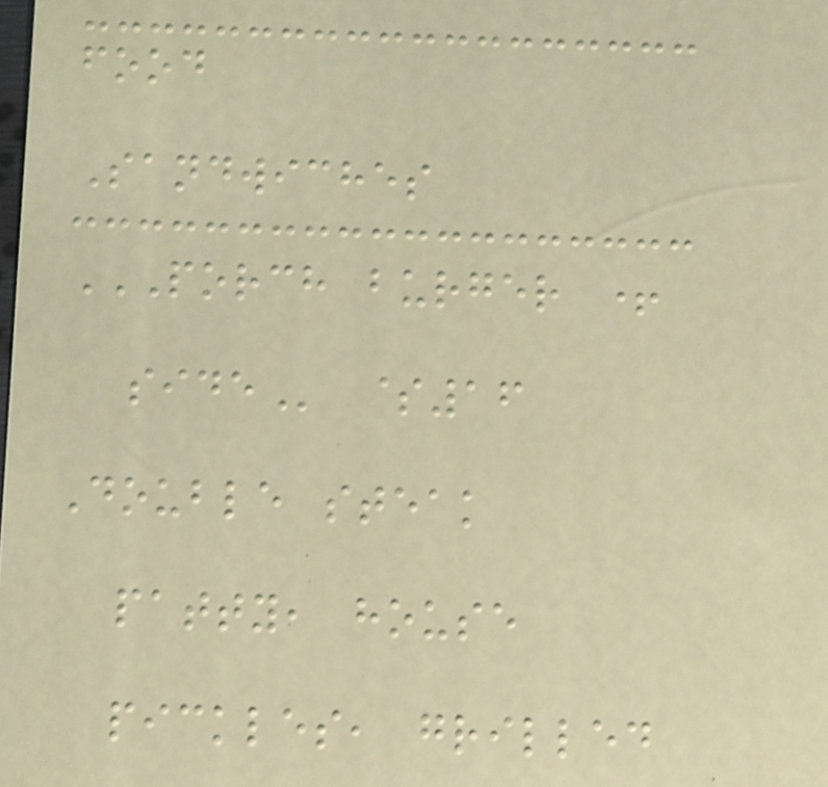food
Sandwiches
PORCH BURGER +
SIDE $16
Double steak
patty, house
pickles, grilled
